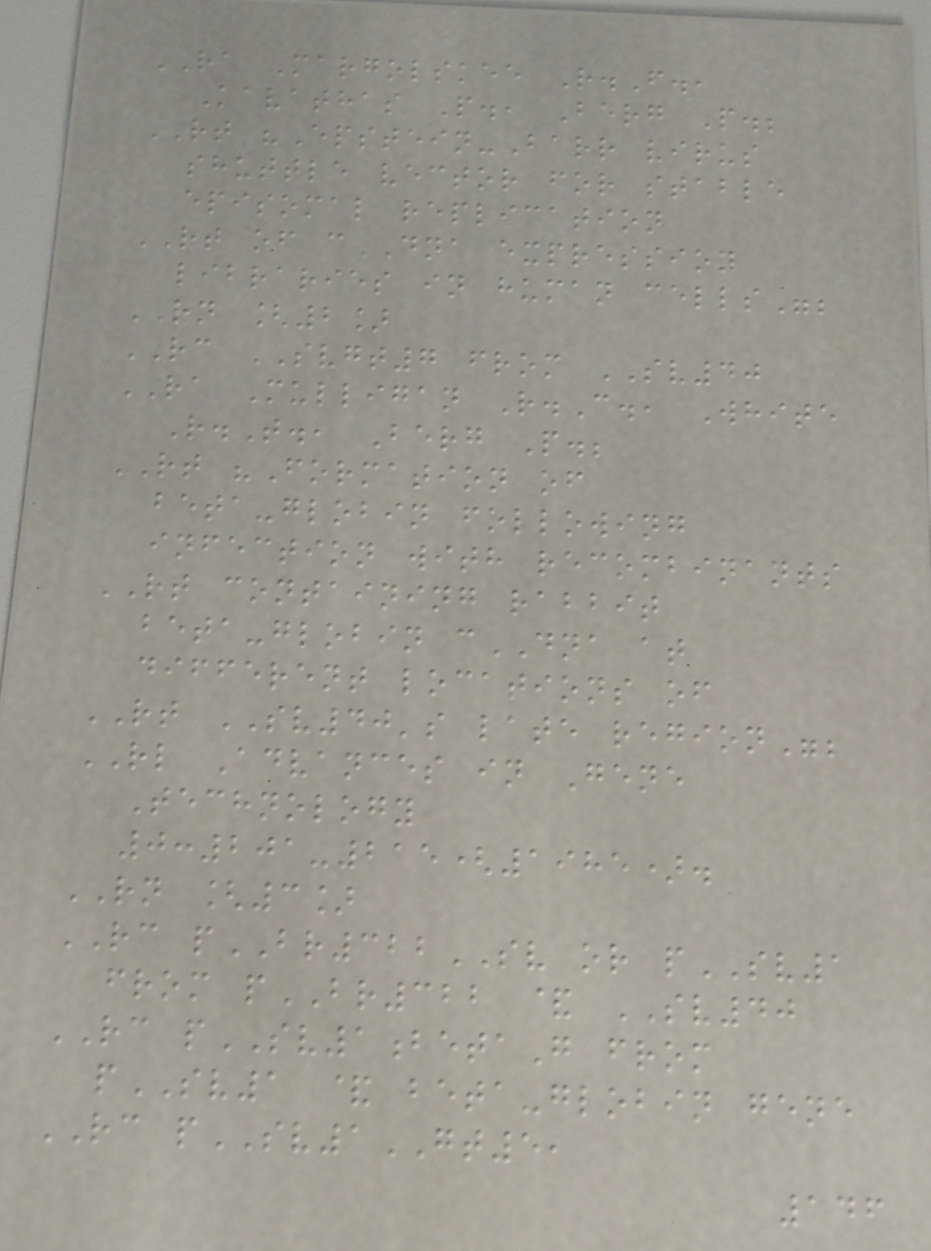RA Margolskee R.F.,
Kavathas P., Berg P.;
RT "Epstein-Barr virus
shuttle vector for stable
episomal replication
RT of cDNA expression
libraries in human cells";
RN [2]
RC SVGT7 from SV40
RA Mulligan R.C., White
R.T., Berg P.;
RT "Formation of
beta-globin following
infection with recombinants
RT containing rabbit
beta-globin cDNA at
different locations of
RT SV40's late region";
RL Advances in Gene
Technology
0:201-215(1985).
RN [3]
RC pBR322SV or pSV1
from pBR322 & SV40
RC pSV1betaG from
pSV1 & beta-globin gene
RC pSV1GT5,
146
